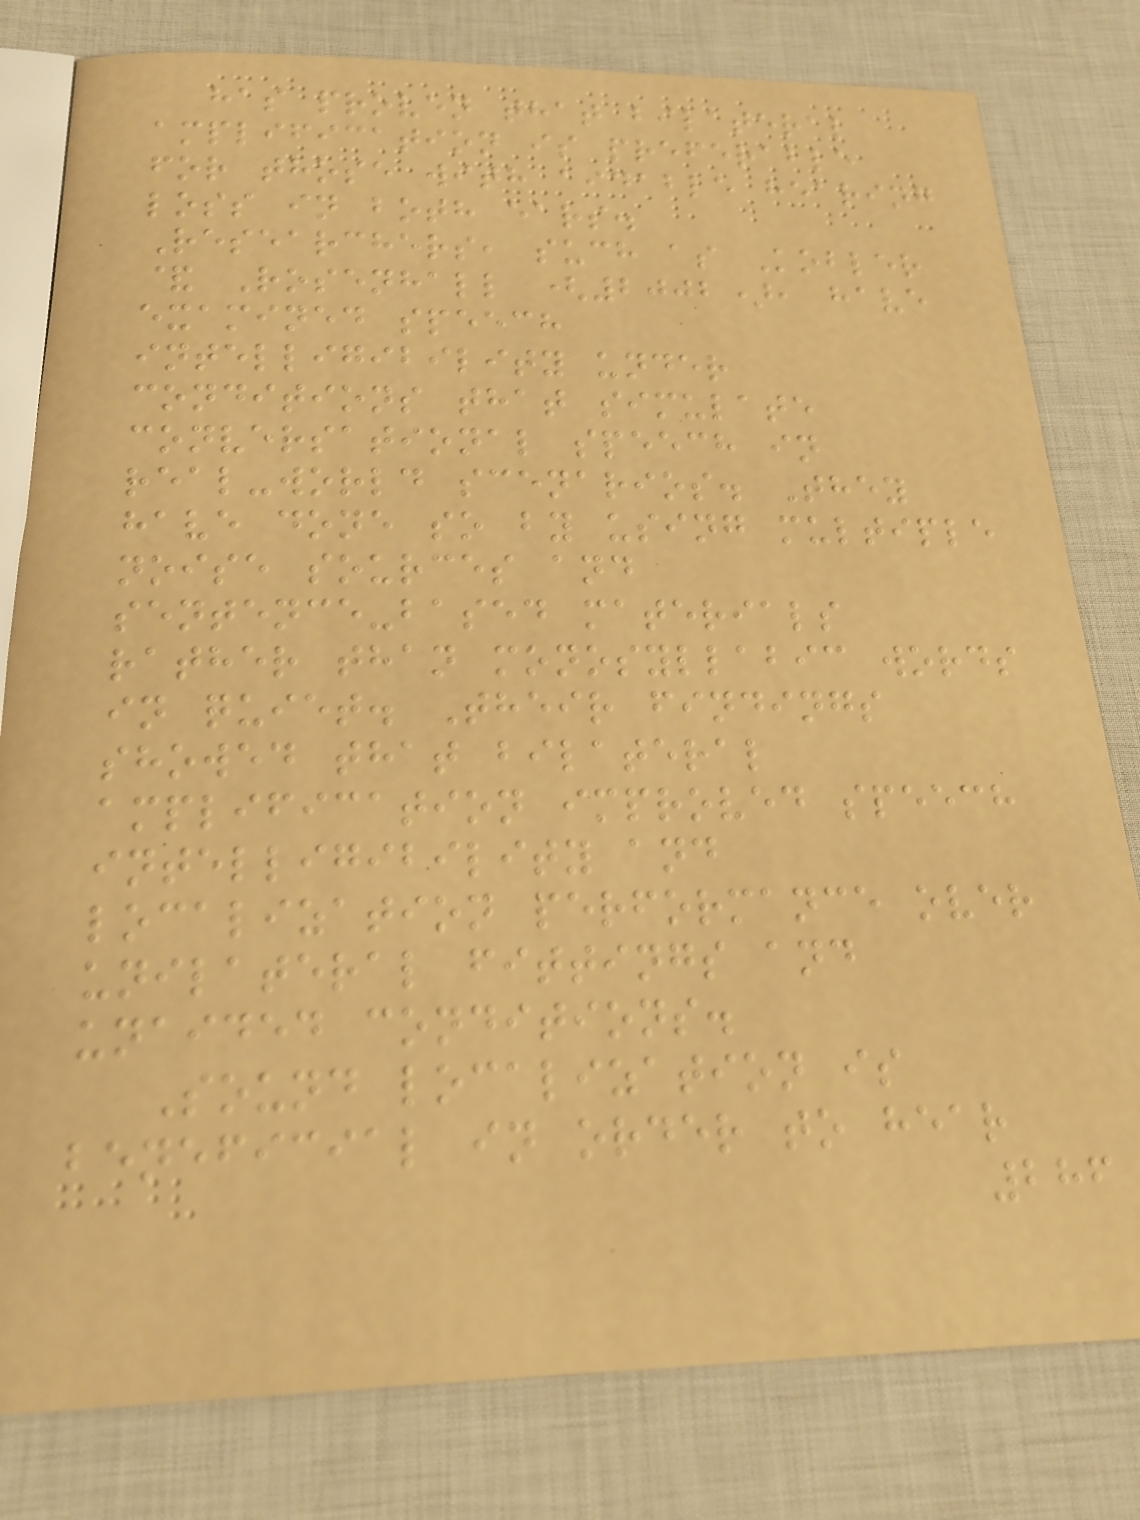has proven that bilateral
amplification is preferable
for those with aidable hearing
loss in both ears.
Researchers, such as Kobler
& Rosenhall (2002), have
examined speech
intelligibility under
conditions that simulate
conversational speech in
real-world scenarios. They
have done so by using multiple
noise sources and
sentence-based materials
rather than monosyllabic words
in quiet. Their findings
showed that bilateral
amplification improved speech
intelligibility and
localization performance over
unilateral fittings and
unaided conditions.
Sound localization is
beneficial in order to hear
286
